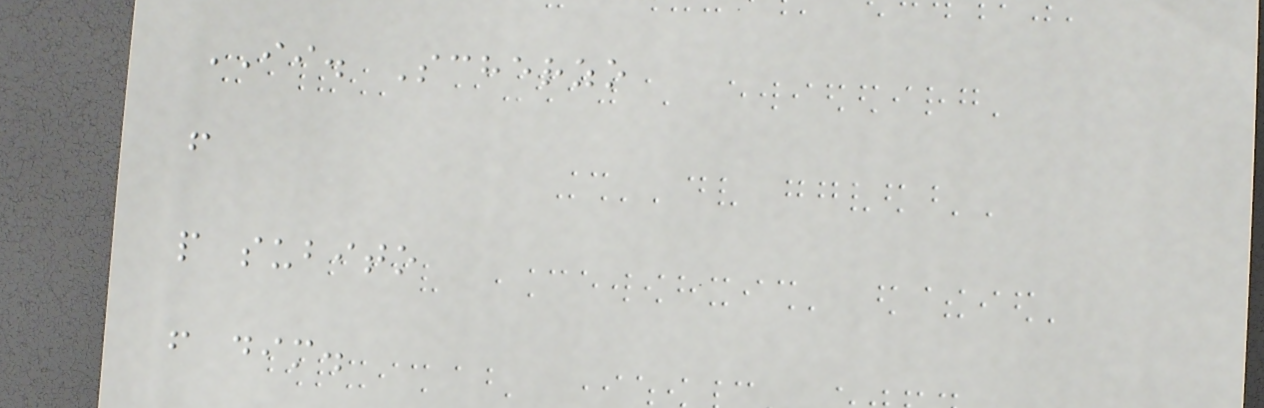II. Scherzo
f
p subito
f dim.
